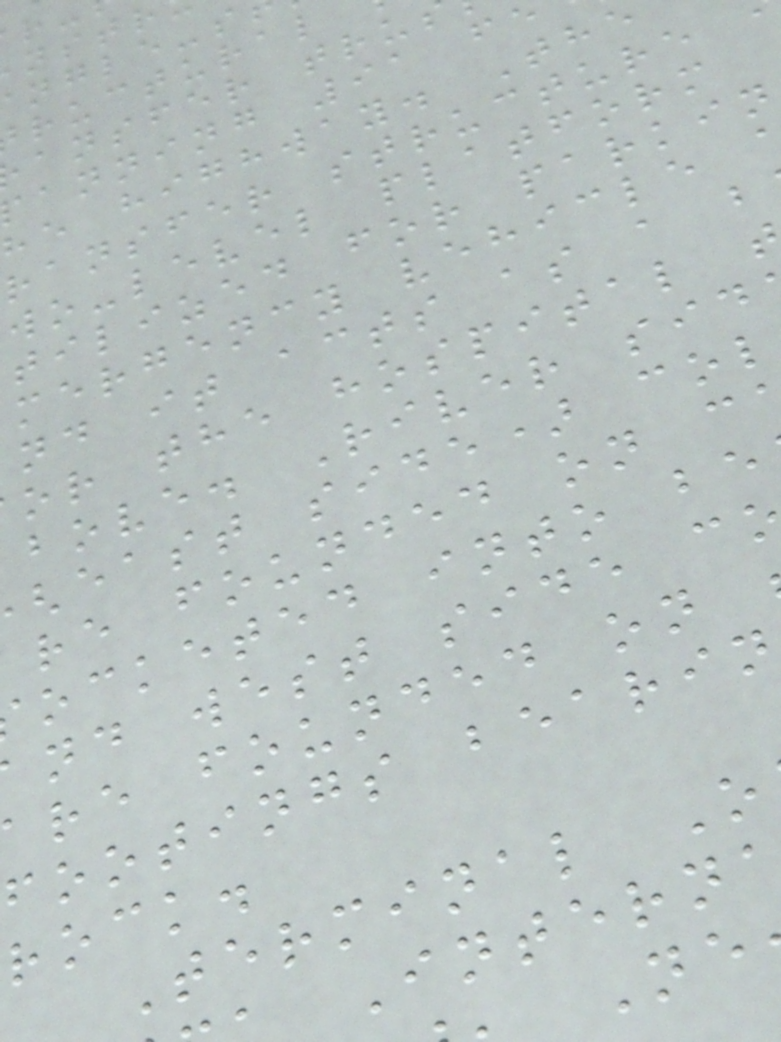ructural
ansfer tru
anning 91 fe
he highway. The
ransfer structure
wo-level platform
tilized for parkin
mergency vehicle
nd it acts as a b
or the hospital
bove. River sid
east side) col
re founded on c
ocketed into be
nd west side c
re founded on
footings bearin
rock.
Terminal O
Intern
